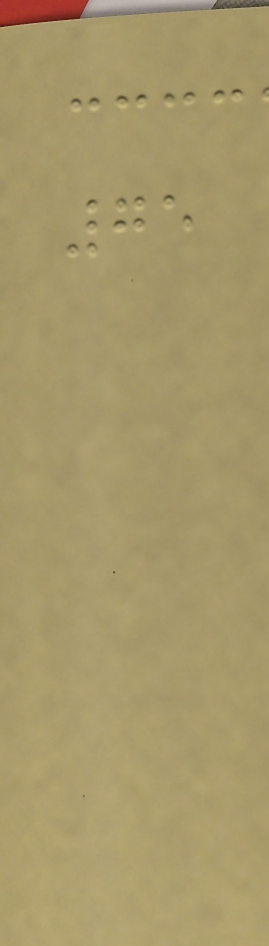75
